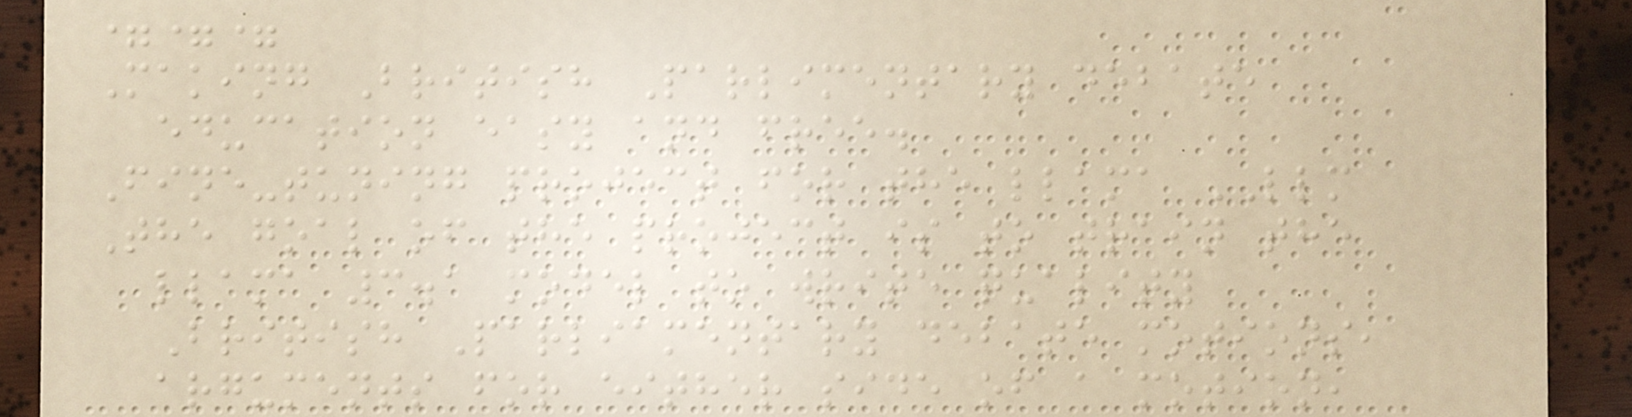===
Making British Parlimentary debate
education easy and free.
Fine-tuning project for the llama LLM
The goal of the project is to train the
llama 3.1 model to write quality
British Parliamentary debate motions,
arguments for either side of a motion,
